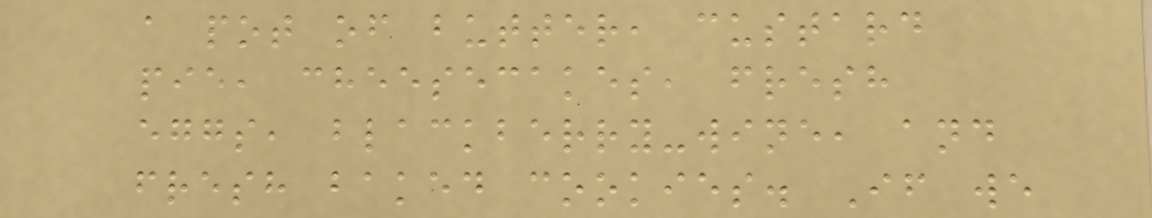a pot of butter, custard
pie, cheesecakes, fresh
eggs, blackberry-wine, and
fresh baked cookies. If we
